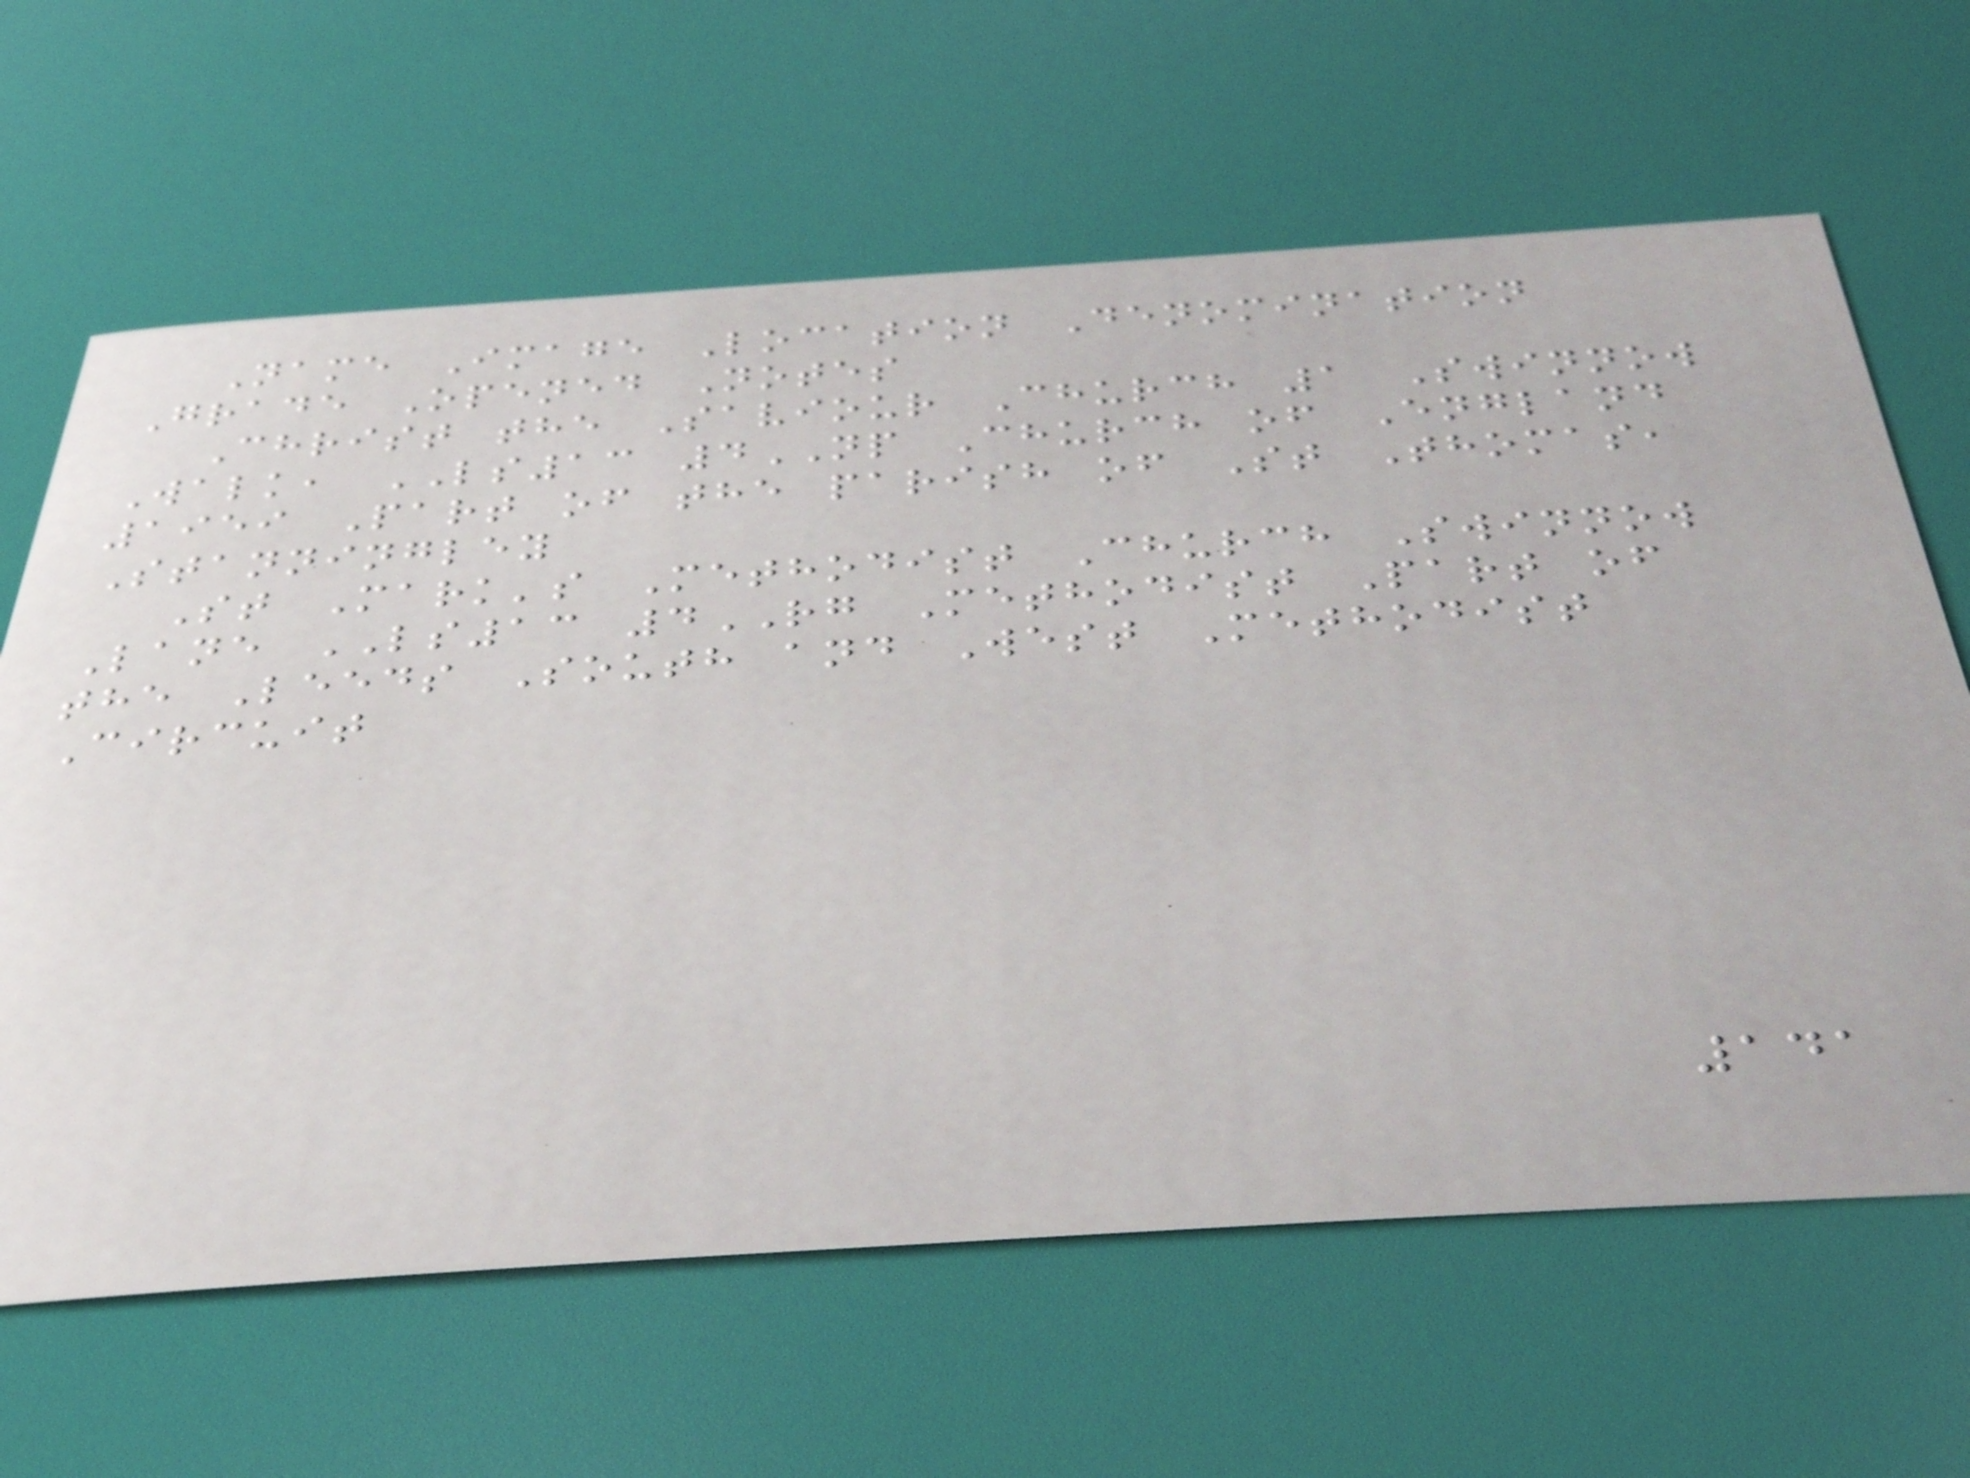Name Image Location Denomination
Grade Opened Notes
Christ the Saviour Church 1 Swinnow
Walk, LS13 4NP Church of England
1959 Part of the parish of St Thomas,
Stanningley
St Mark's Methodist Church Swinnow
Lane LS13 4RG Methodist Part of
the Leeds South and West Methodist
Circuit
141
